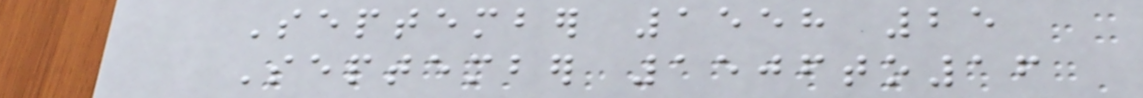September 1558 25
September 1506to16
